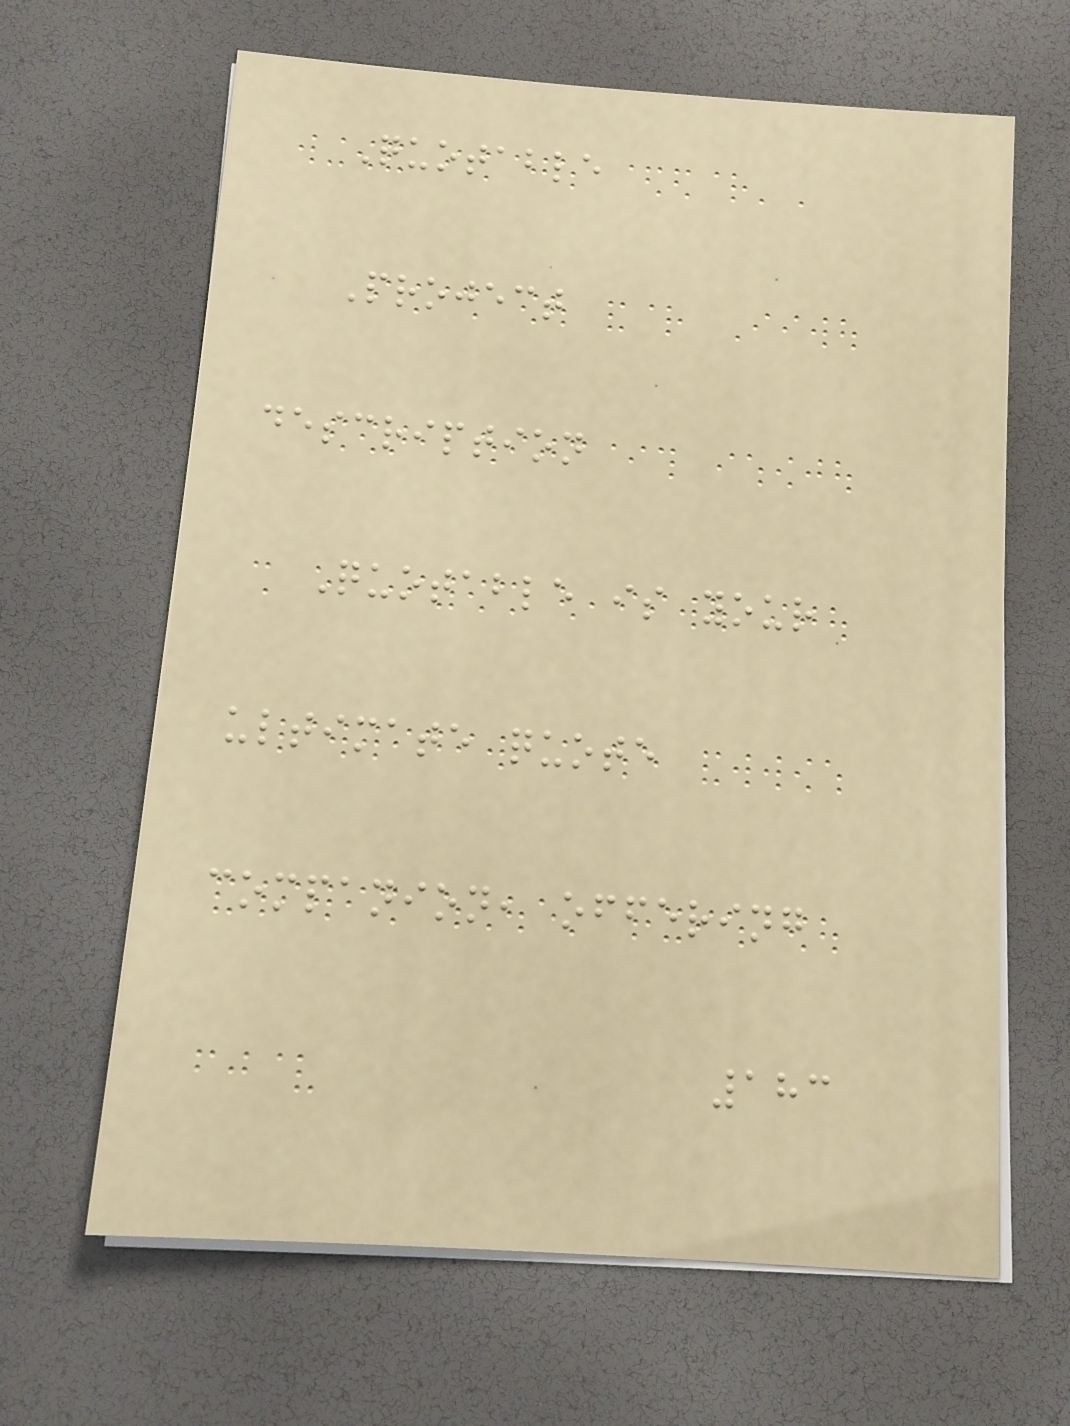Quotable
Project
description
Quotable is your
ultimate quote
companion, offering
183
